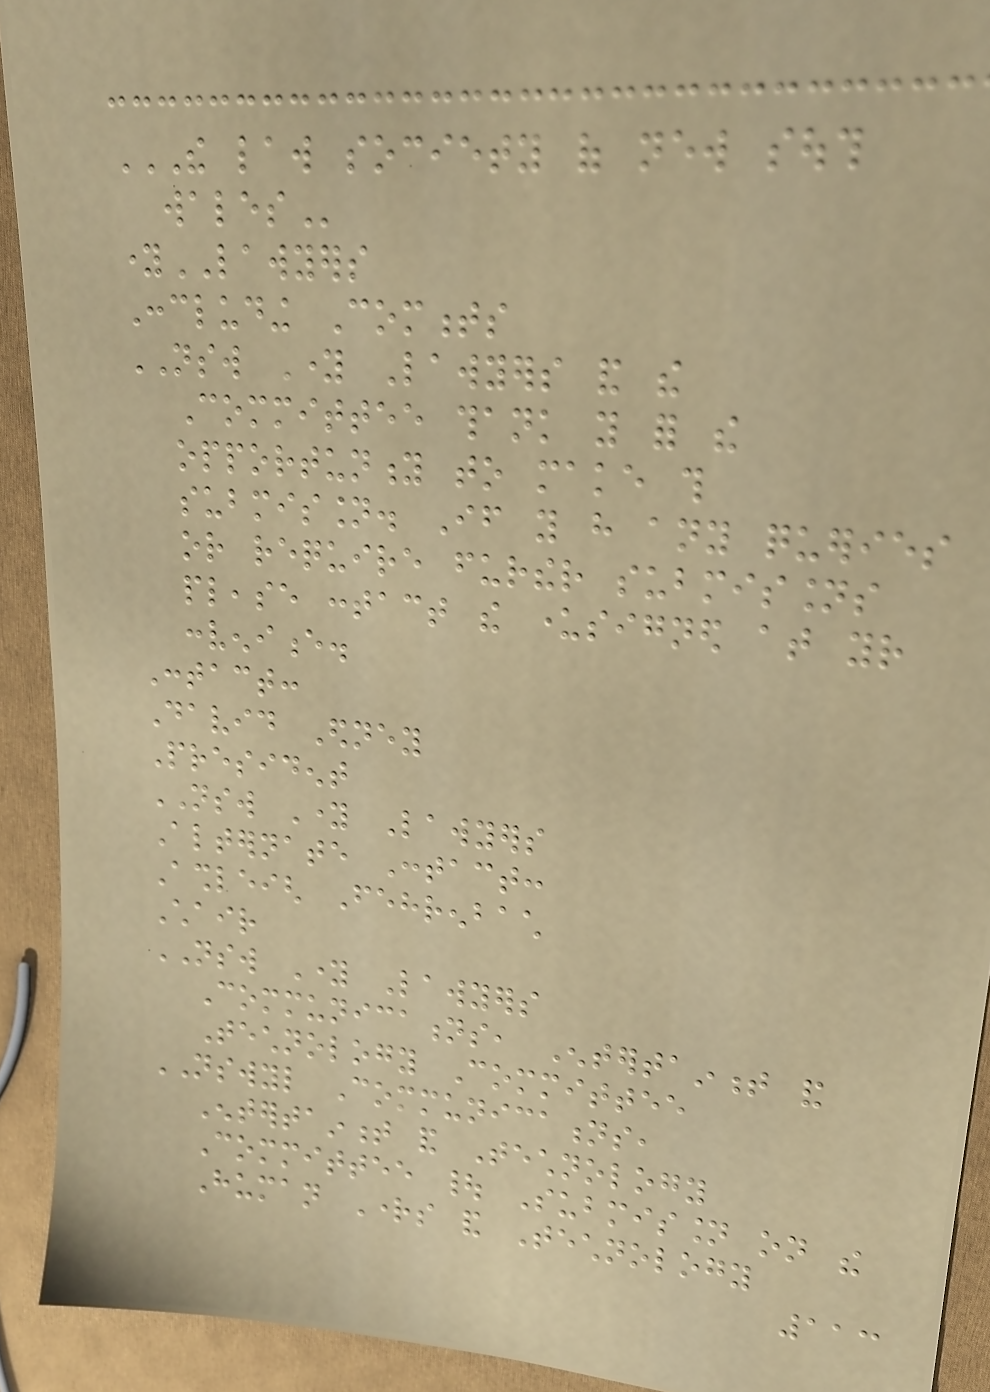THE LAW SOCIETY OF NEW SOUTH
WALES
youngLAWYERS
Concluding Comments
NSW Young Lawyers and the
Committee thank you for the
opportunity to make this
submission. If you have any queries
or require further submissions
please contact the undersigned at your
convenience.
Contact:
David Edney
President
NSW Young Lawyers
Alternate Contact:
Ashleigh Fehrenbach
Chair
NSW Young Lawyers
Communications, Entertainment and
Technology Committee
NSWYL Communications,
Entertainment and Technology
Committee | Submission on the
Human Rights and Technology
113
